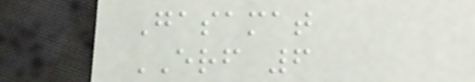Gasamat
ERF 6
